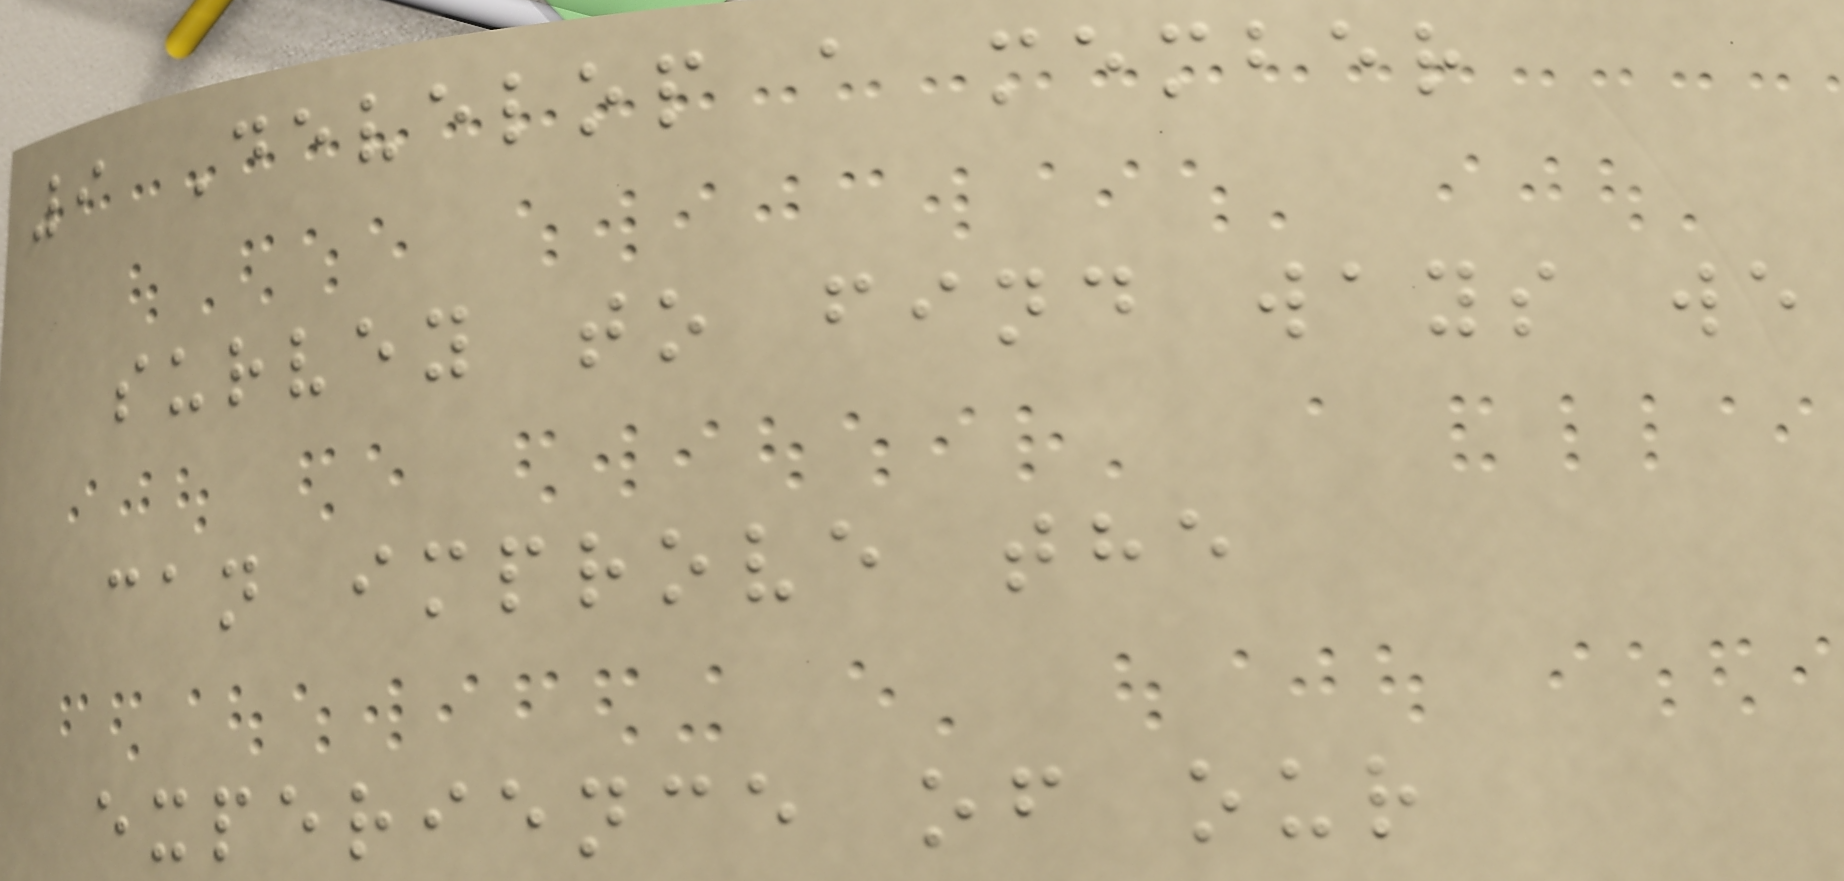9 Develop a member
survey to find ways we
can improve the
experience of our
